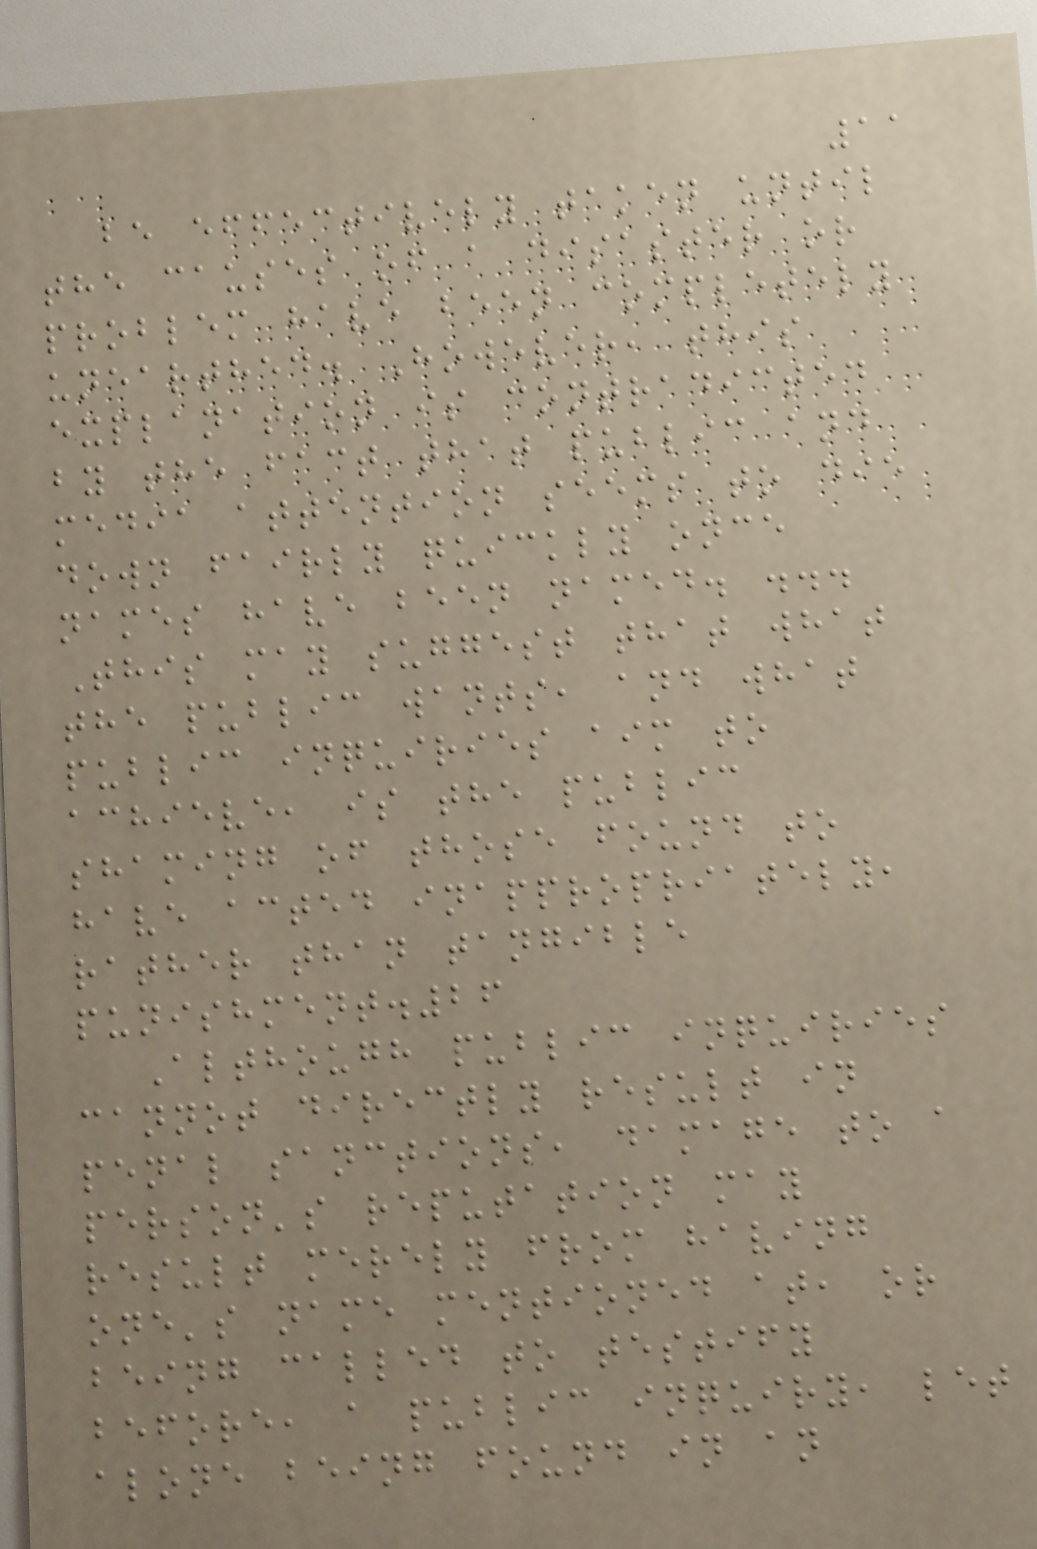11
be effectively taken until
the causes of a disaster or
problem have been completely
unearthed. However, this
explanation is contradicted
by the fact that public and
media attention seems to die
down fairly quickly once
names have been named. ...
This may suggest that what
the public wants, and what
public inquiries aim to
achieve, is the public
shaming of those found to
have acted inappropriately,
rather than tangible
punishment.26
Although public inquiries
cannot directly result in
penal sanctions, damage to a
person's reputation may
result merely from having
one's name mentioned at, or
being called to testify
before, a public inquiry, let
alone being found in an
